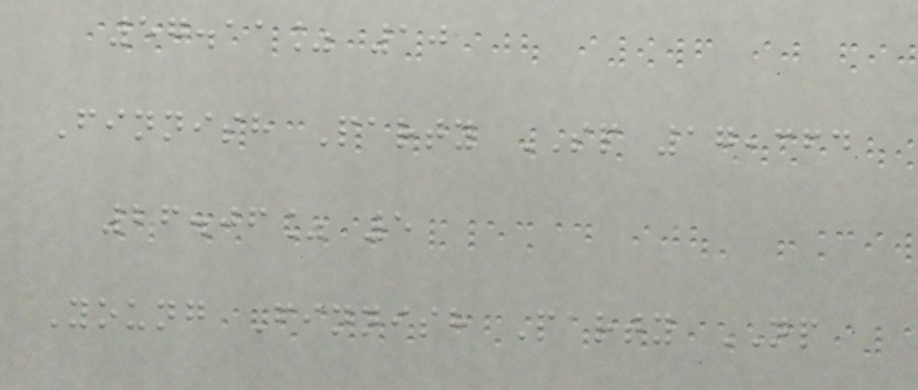57.11% 10
Finnish Party SP 17,364
26.06% 5
Young Finnish Party NP
